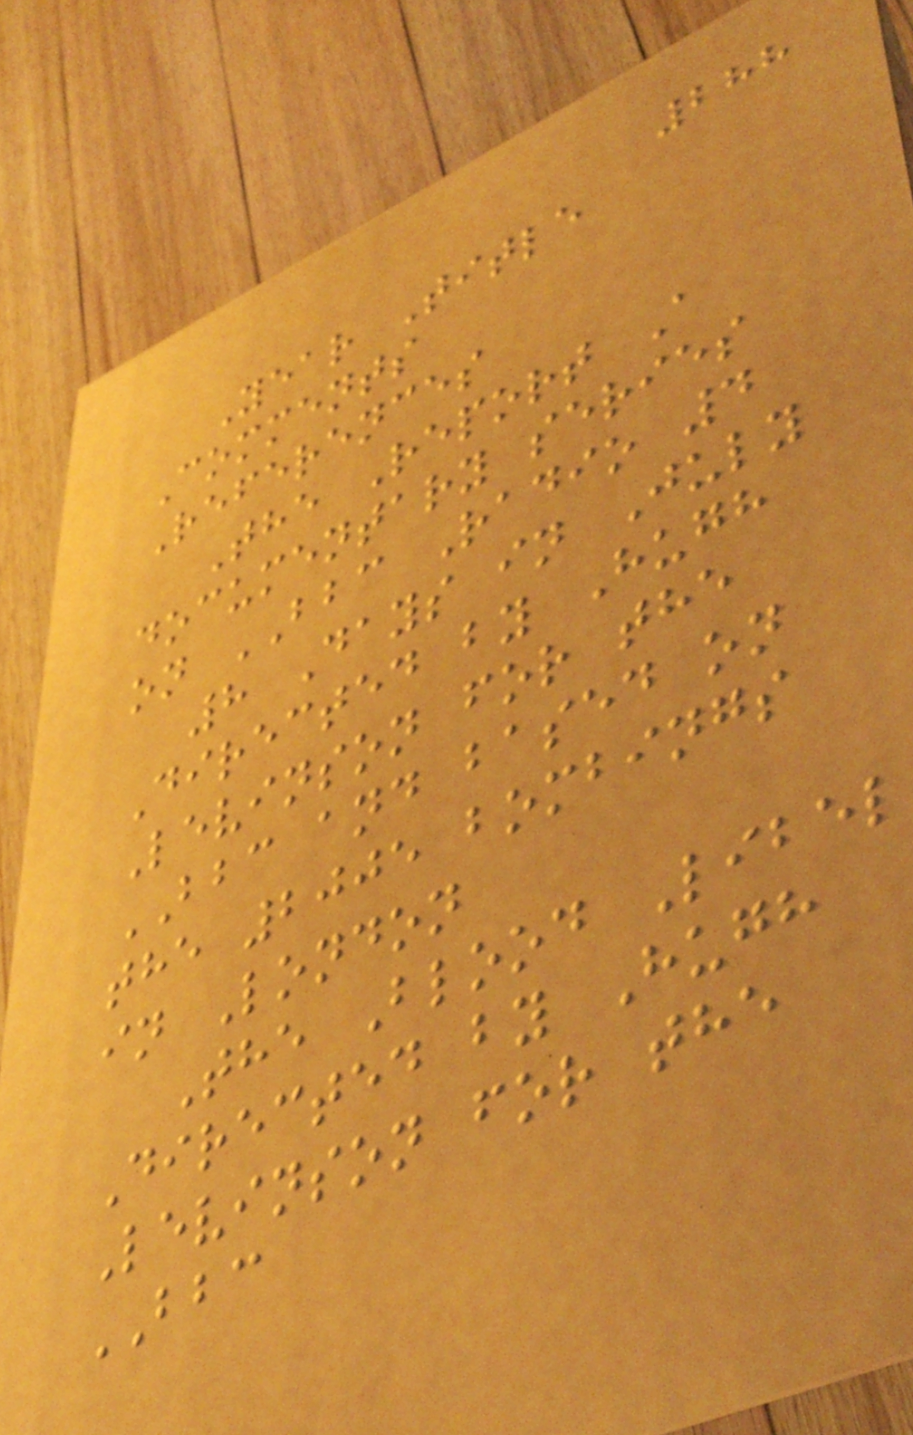288
Year Title
Comments
References
The Report A
documentary series
on BBC Radio 4
8 Days in July
Directed by Hugh
Levinson for the
BBC and based on
the 2005 bombings
in London
The Blood Libel
Directed by Hugh
Levinson for the
BBC
